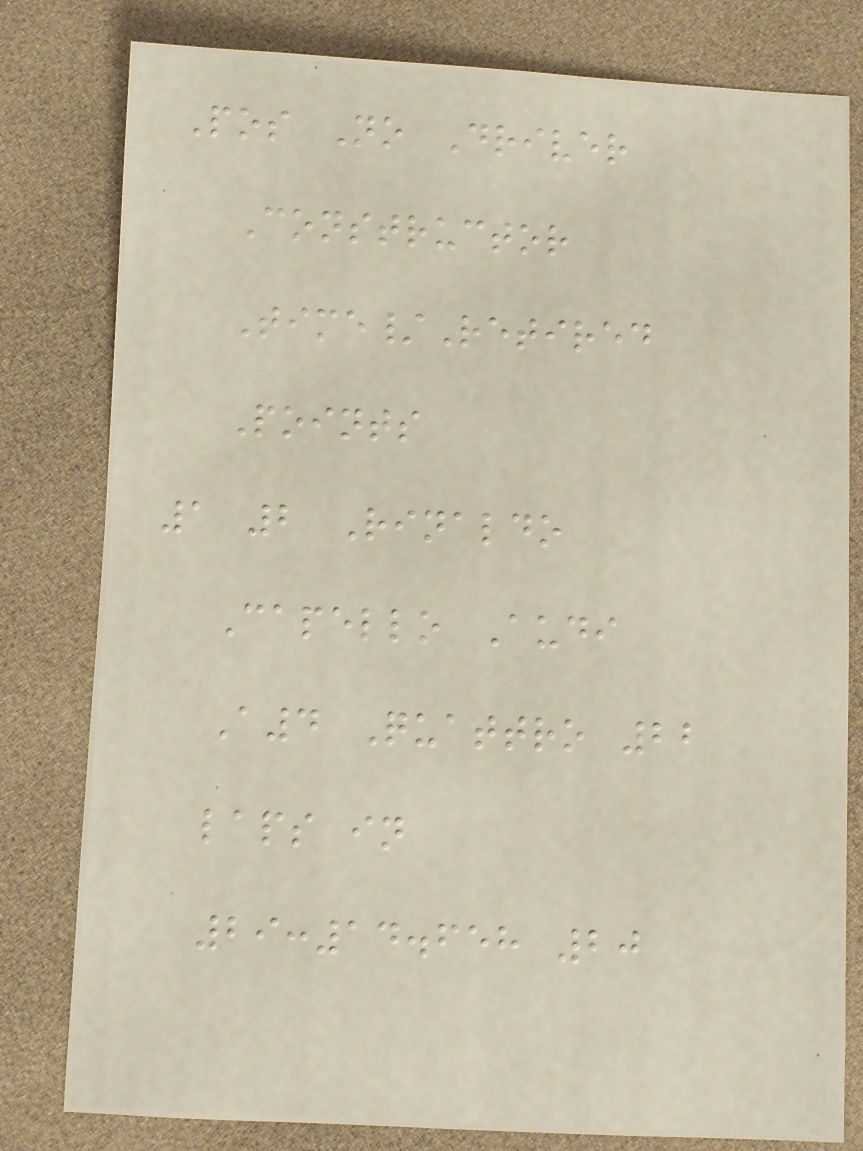Pos No Driver
Constructor
Time/Retired
Points
1 2 Rinaldo
Capello Audi
A4 Quattro 22
laps in
29:14.658 20
